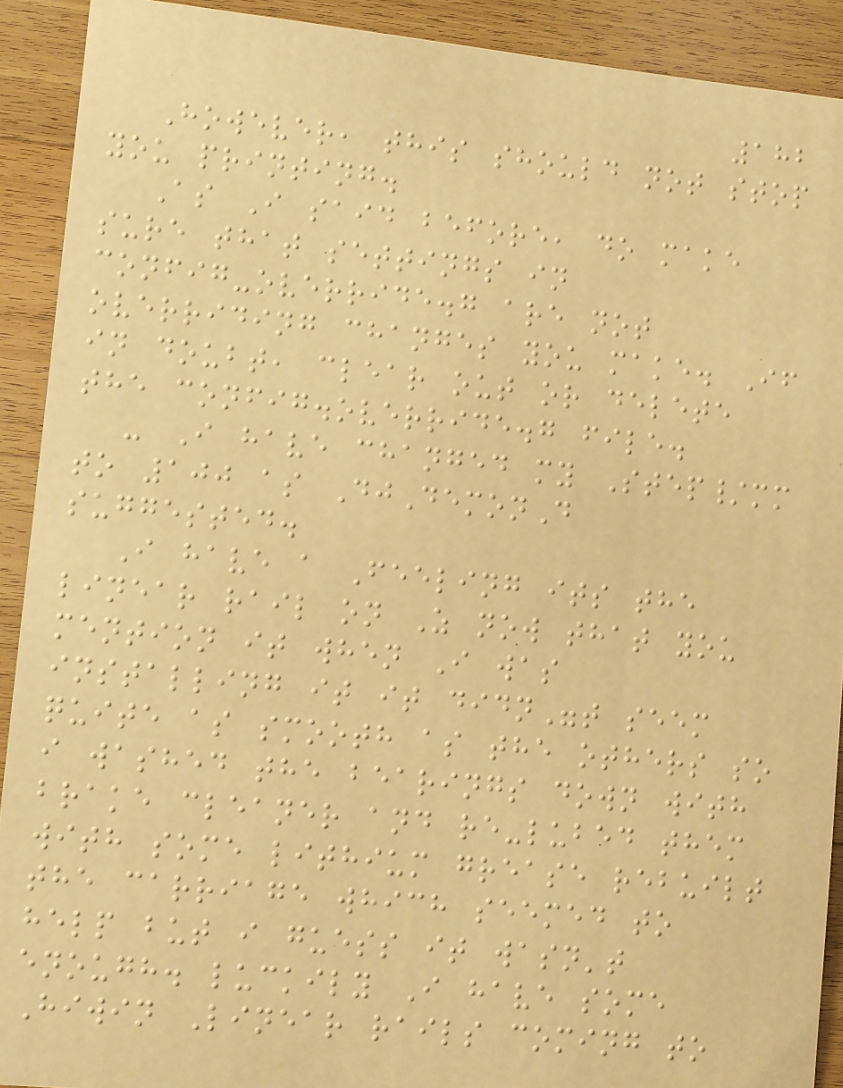182
However, this should not stop
you printing.
As I said before, do make
sure that settings in
config-override.g are not
overriding changes you make. If
in doubt, clear out or delete
the config.override.g file.
- I have changed my Step/mm
to 100 as DjDemonD
suggested.
I have a Feeling its the
linear rail on Z now that you
mention it when I was
installing it it didn"t seem
quite as smooth as the others so
i washed the bearings down with
brake cleaner and re-lubed them
with some lithium grease rebuilt
the carriage which seemed to
help but i guess it wasn't
enough. luckily I have some
Hiwin Linear rails coming to
